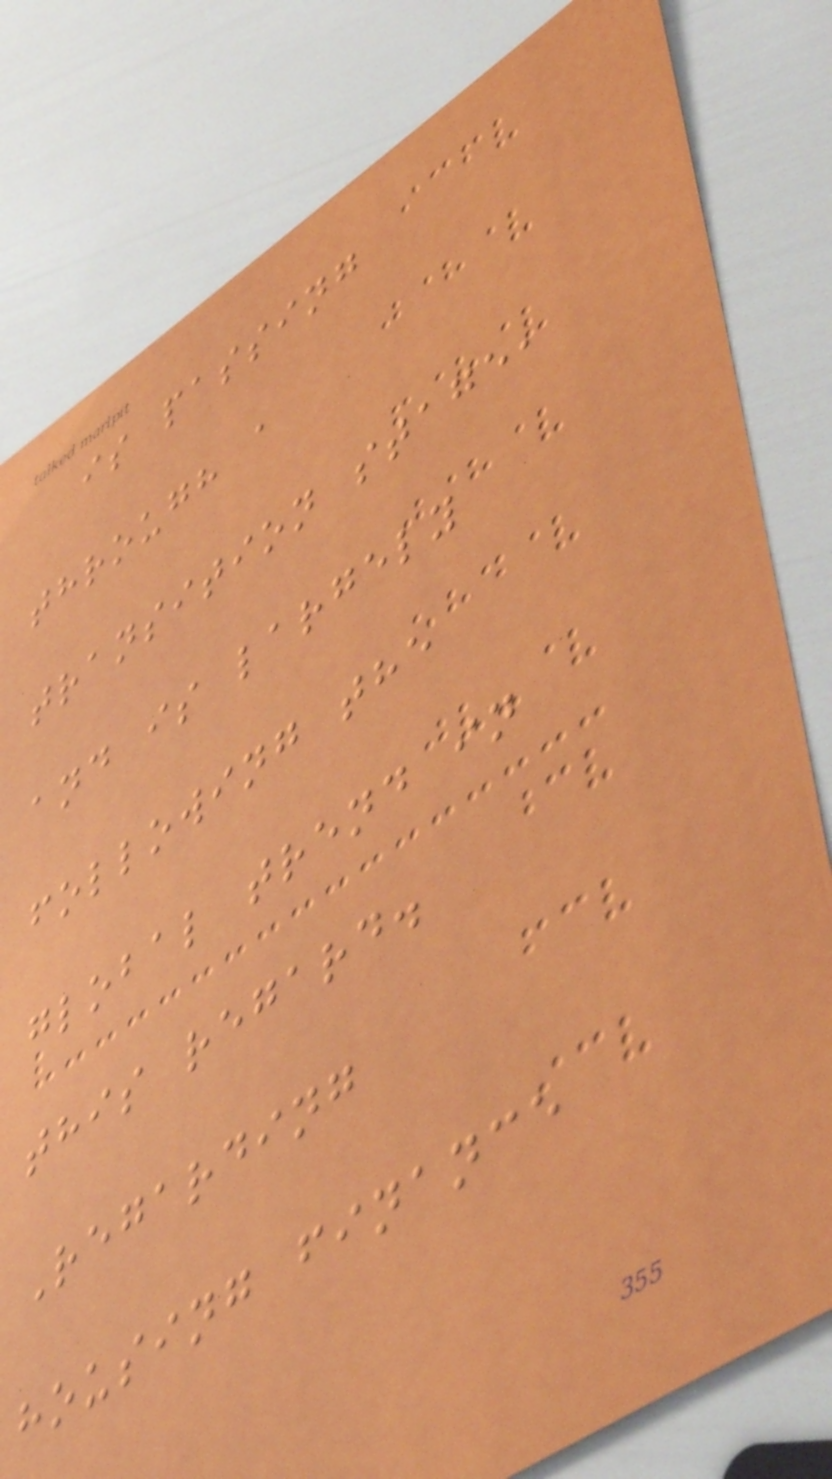is passing
through a
transition stage,
and is largely
following the
global trend in
this regard.
Regarding
housing finance
